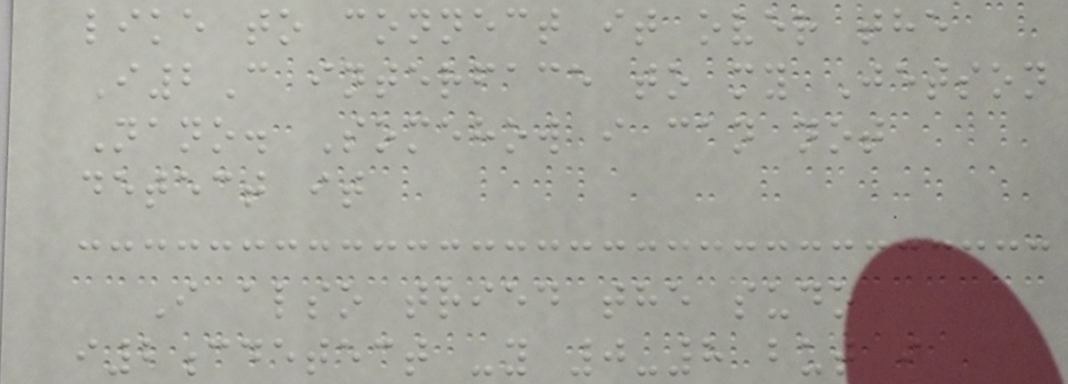like to connect it over the
I2C interface to my Jetson
Nano. Somehow i can not
detect it
I also tried the sudo
i2cdetect -y 0-8 but i
